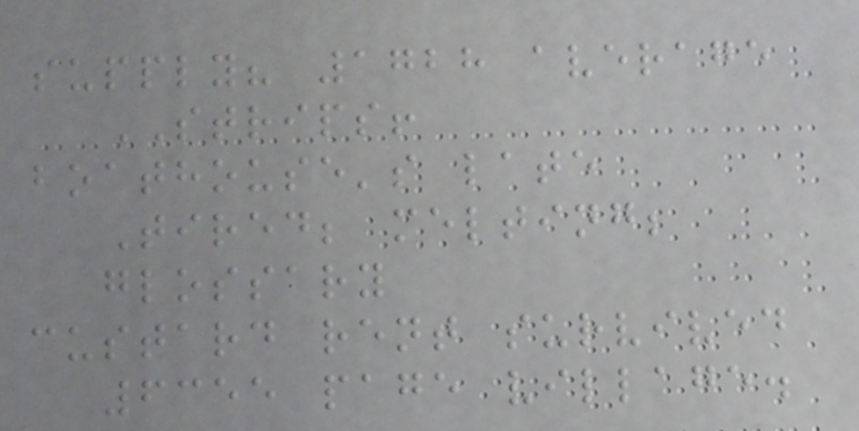supply? 1728 average
STRIPS!
boathouse's late
Tired; melting;
glossary
custard rent survived
6355 page village.
